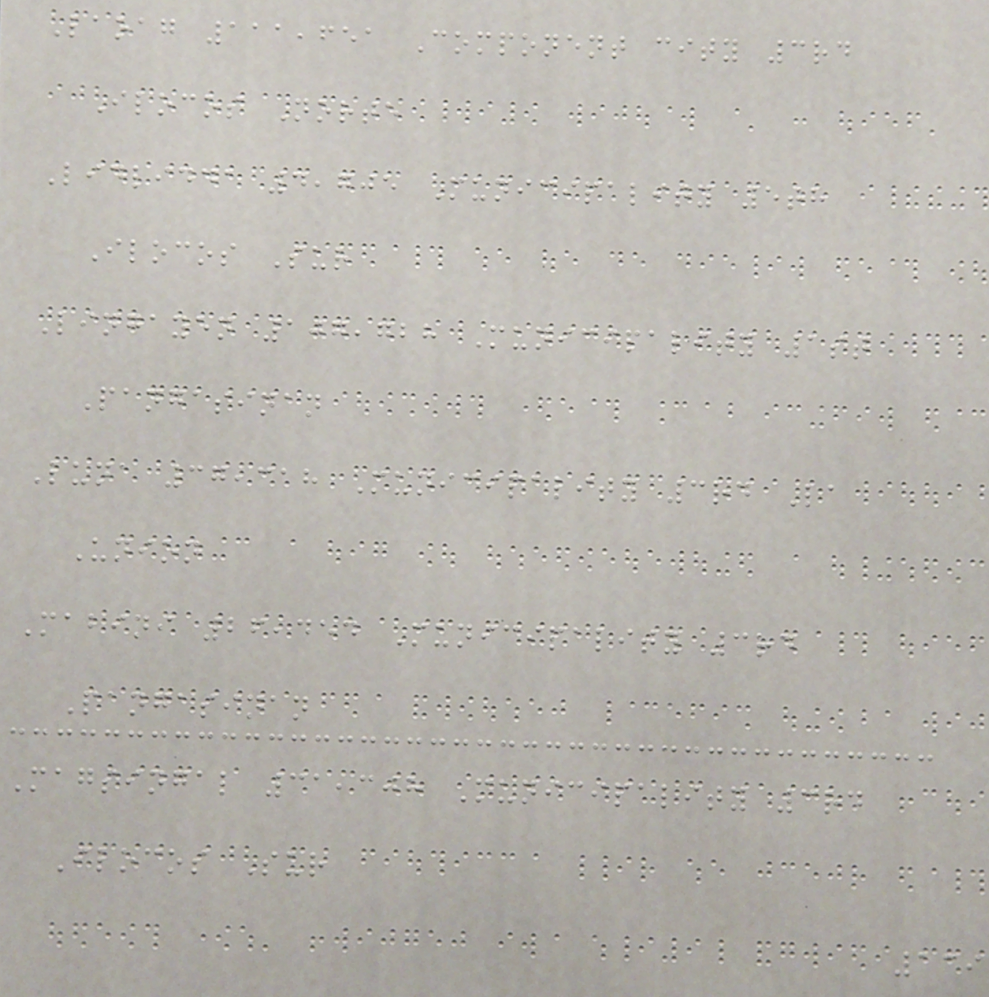Laoag 111,651 Component city 3rd
Ilocos Norte
Lidlidda 4,705 Municipality 5th
Ilocos Sur
Lingayen 107,728 Municipality 1st
Pangasinan
Luna 37,318 Municipality 3rd La
Union
Mabini 26,454 Municipality 3rd
Pangasinan
Magsingal 31,308 Municipality 3rd
Ilocos Sur
139
